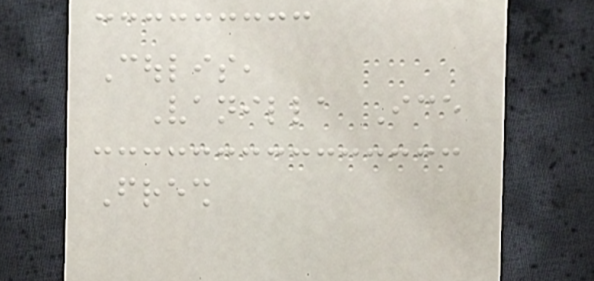Coulis,
Vanilla Ice
Fresh
